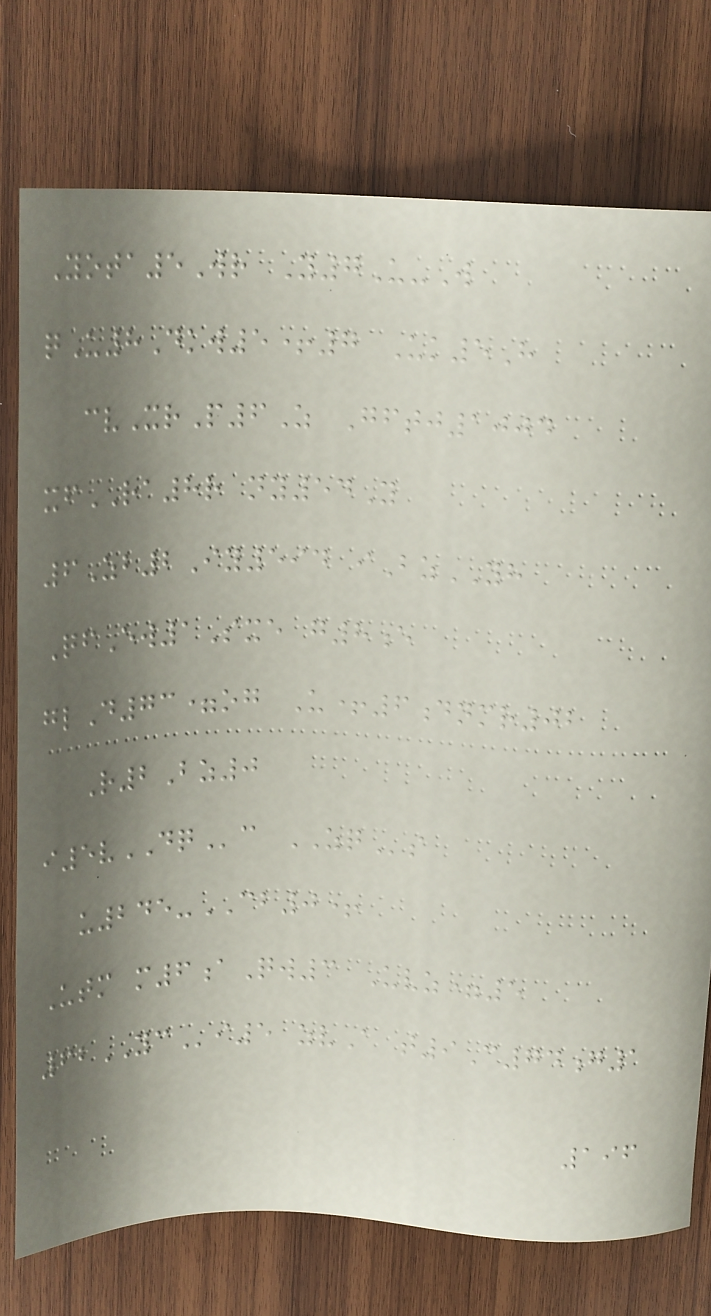Yota5Wr Y7U-W
qU8Dkw5+7 Uk5H
cvXrP6Z Gftj1004
xfRA8r ny54Y
6Zb2Iy594 iBzYH
QfEw1Sxe g8e
glD73=og U+6dnmr02
R2Bz0
i5vDQc ZQs
u245-CB0+
Utm m6aQw3 Uvz=5
62YCi5 zvA t9C74g1
196
